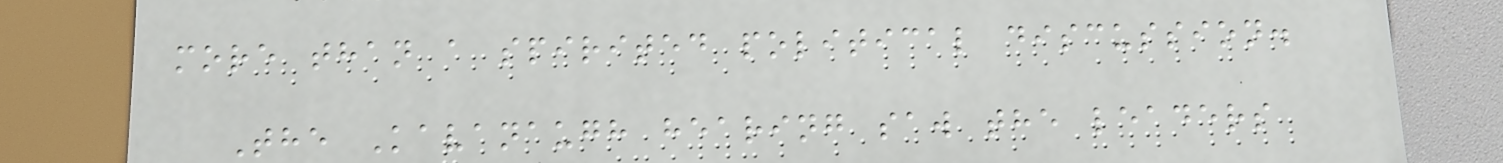more than a spirited political discussion.
The Kavanaugh hearing saw the leaders
